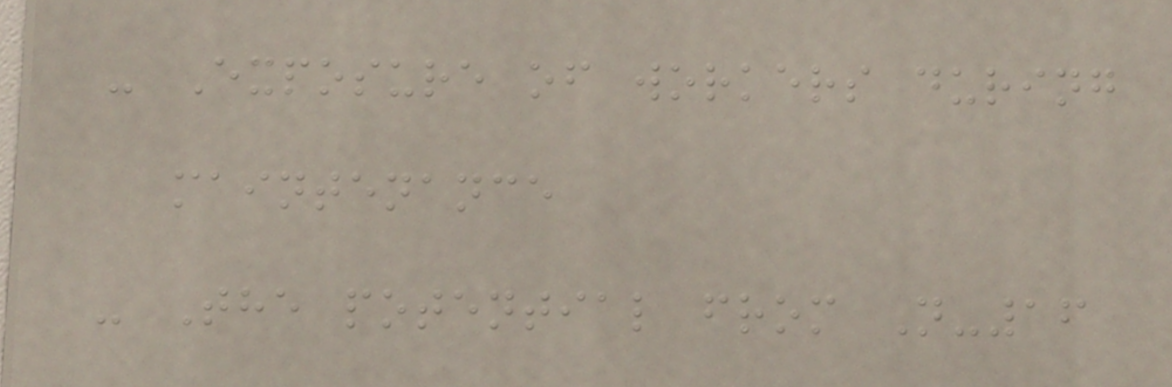- Exposure of workers during
maintenance
- The potential from N-16
